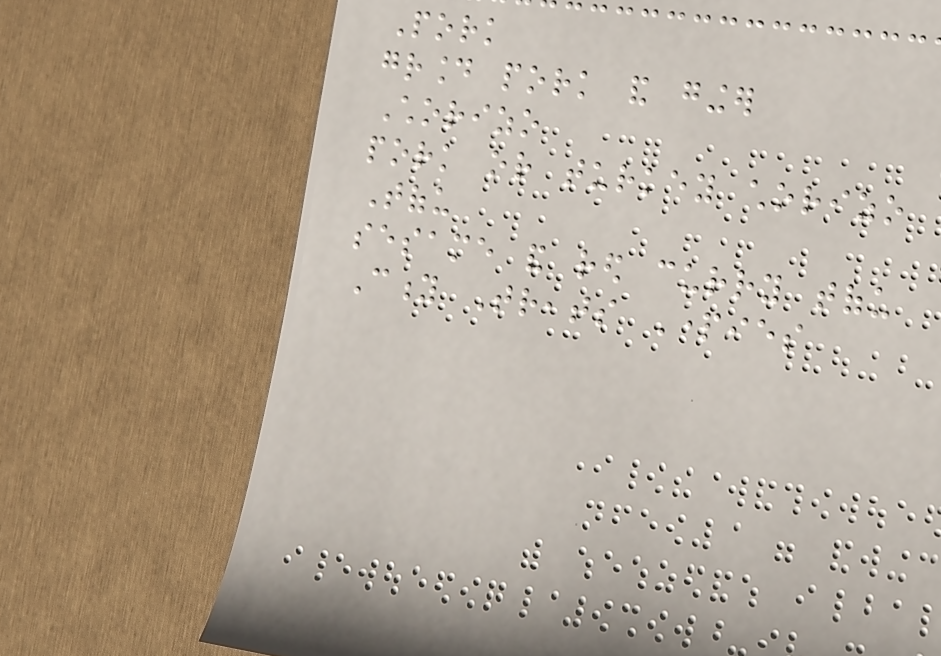Pork
ground pork and ginger
Chorizo
pork or turkey chorizo
Tofu
sesame and red curry tofu
City Treats Parties
